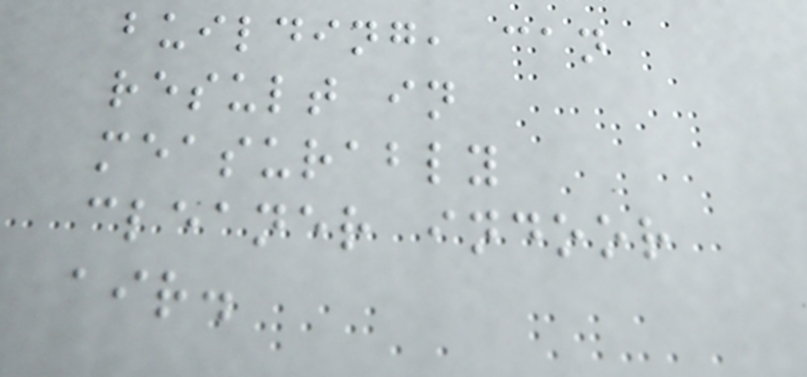building, can
result in
measurably
cleaner indoor
air.
